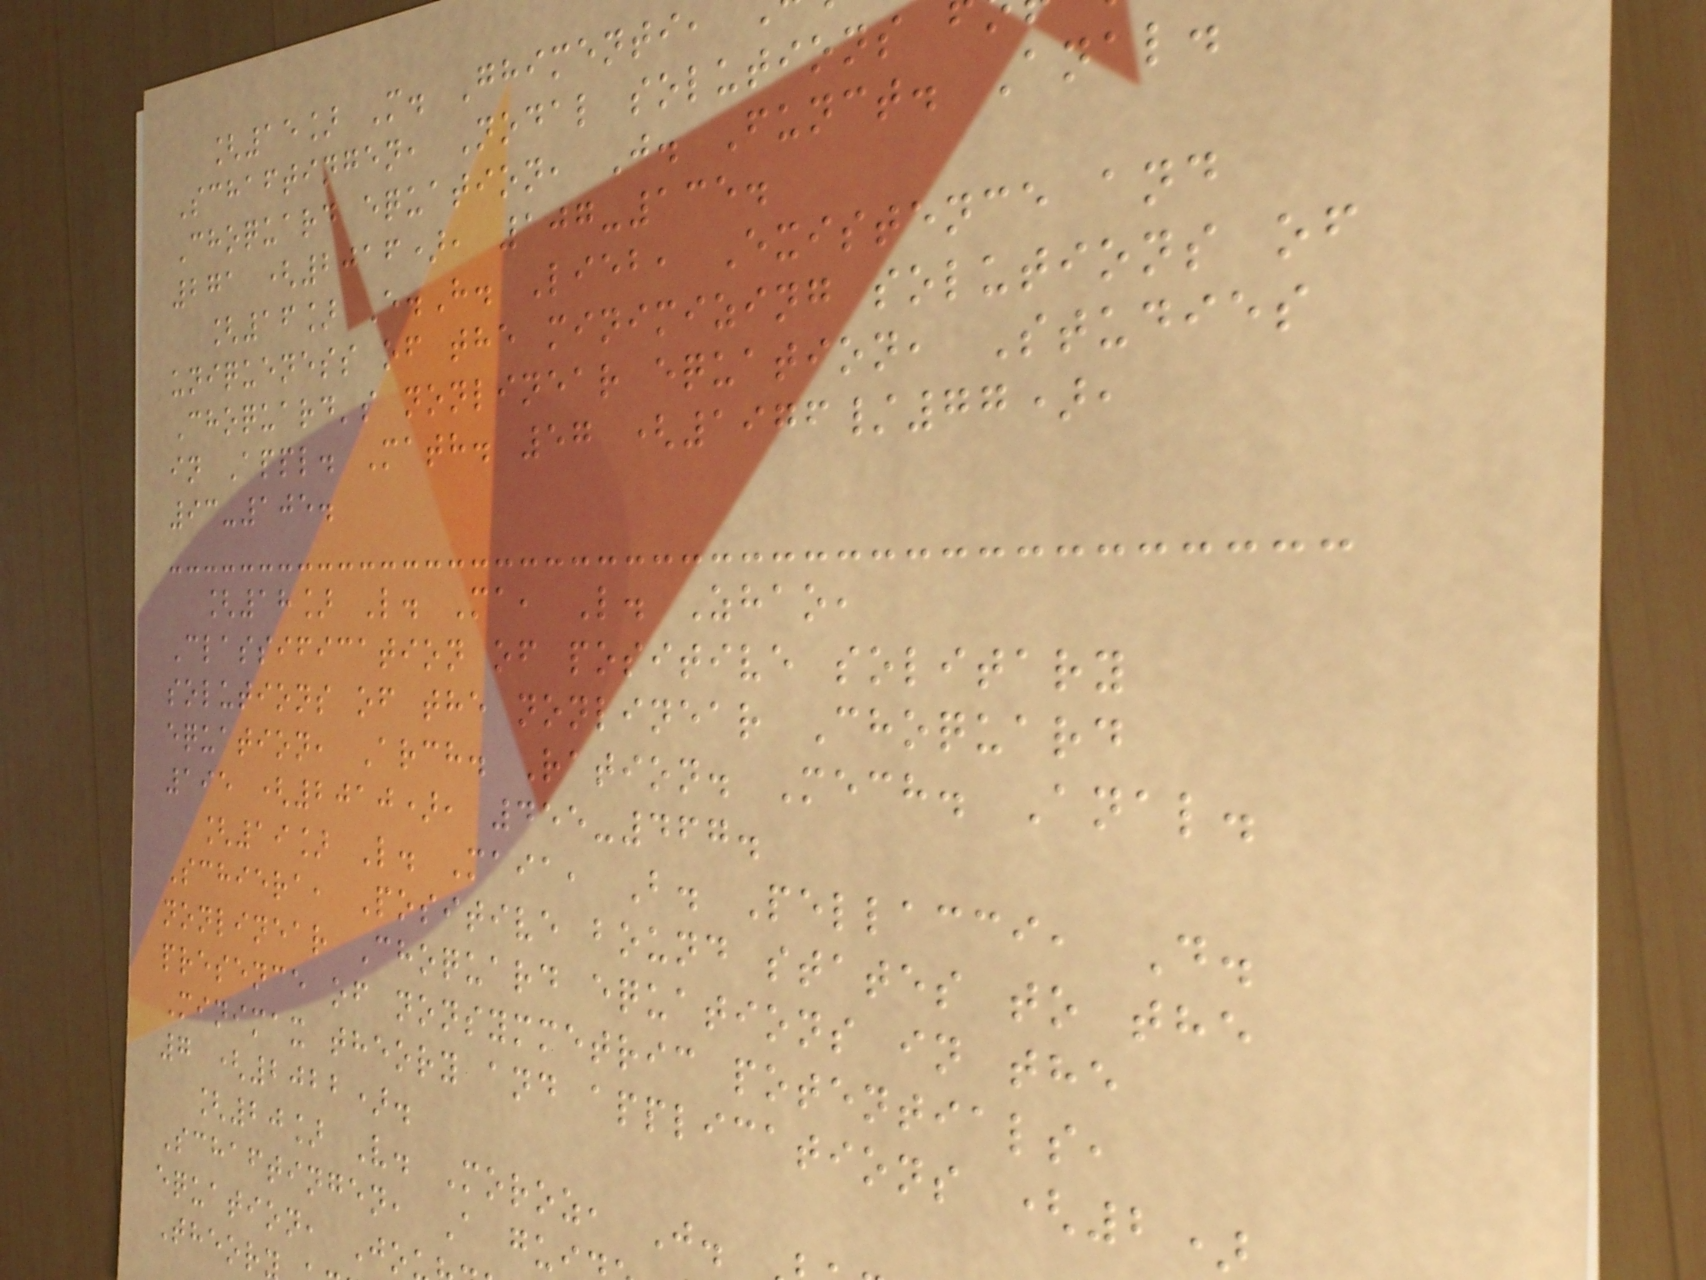[15] M. Ghimenti,
Schaftingen, Nodal solutions
Choquard equation, J. Funct. Anal.
271 (2016), 107-135.
[16] E.H. Lieb, Existence and
uniqueness of the minimizing solutions of
Choquard's nonlinear equation, Studies
in Appl. Math. 57 (1976/77),
93-105.
[18] L. Ma, L. Zhao,
Classification of positive solitary
solutions of the nonlinear Choquard
equation, Arch. Ration. Mech. Anal.
195 (2010), 455-467.
[19] L. Maia, B. Pellacci, D.
Schiera, Positive bound states to the
nonlinear Choquard equations in the
presence of nonsymmetric potentials,
Minimax theory and applications (2)
7 (2022).
[20] V. Moroz, J.
Schaftingen, A gui
equation, Jo
